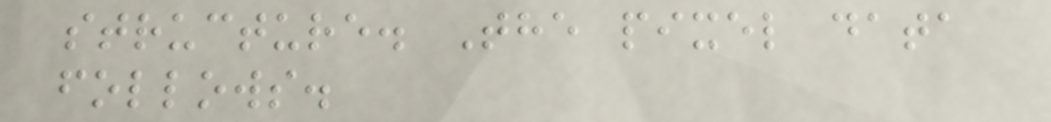structure. The pixel data
follows.
